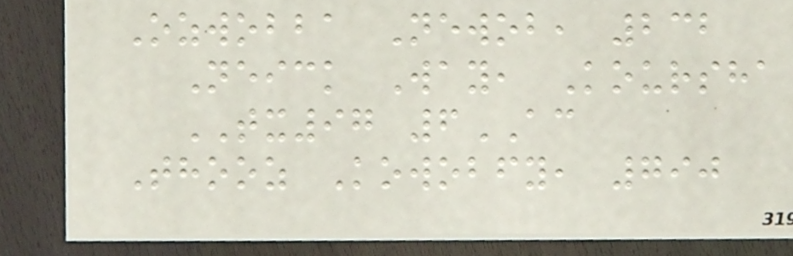Ozwobba Newob, 232
Neick Way, Koursha
TX97 6AC
Thooz Kowobfy, 790
